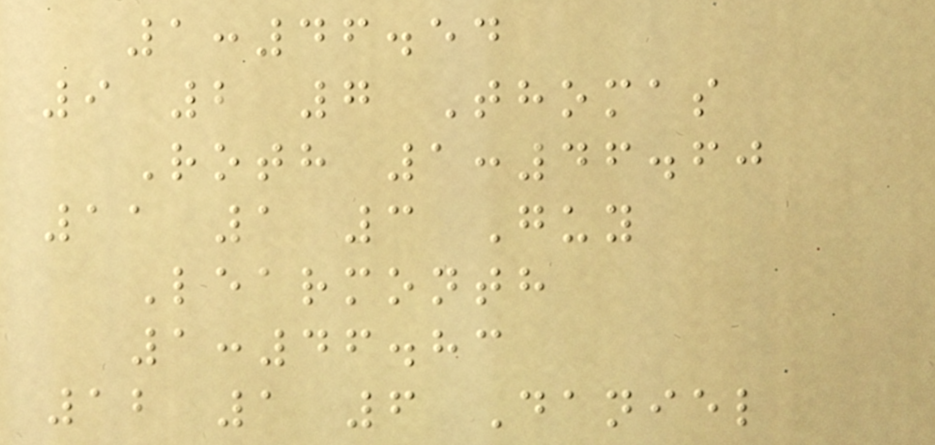1:46.54
9 2 7 Thomas
Roth 1:46.60
11 1 3 Guy
Learmonth
1:46.83
12 1 6 Daniel
